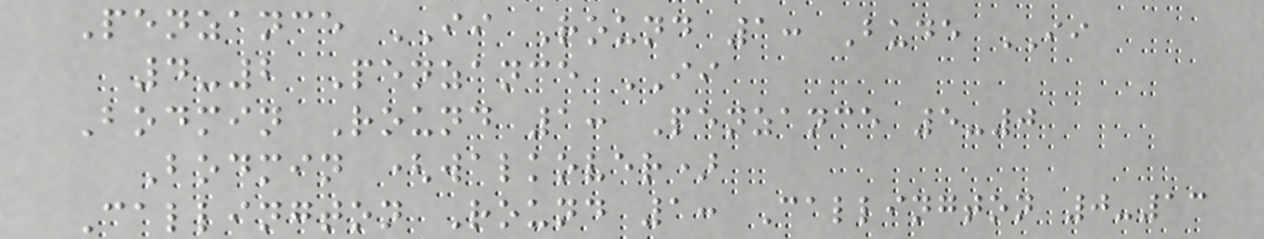Penzance II Round 1: Bude II
4-2 Penzance II
Bodmin Round 1: Penzance 5-0
Bodmin (walkover)
Callington Round 1: Callington 0-13
